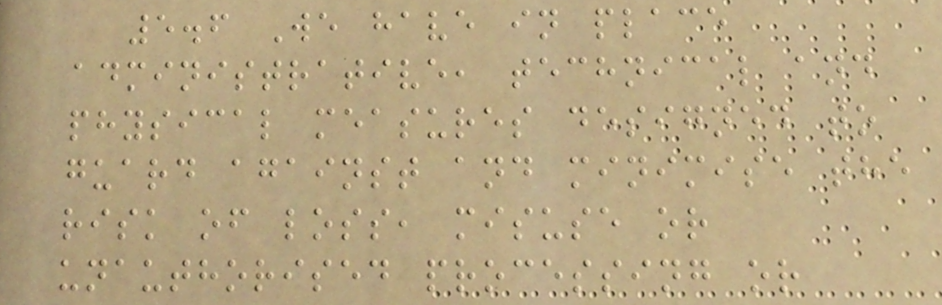5.6 We have in place
administrative, technical and
physical measures designed to
guard against and minimise the
risk of loss, misuse or
unauthorised processing or
